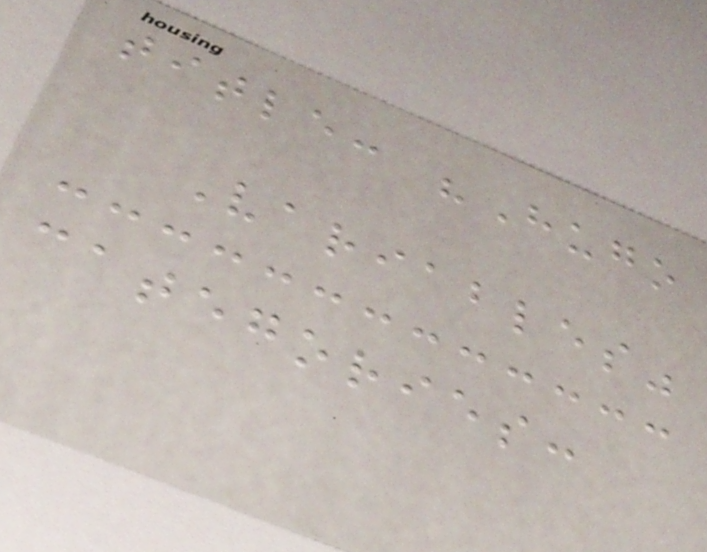title: "Hugo
Variables"
categories:
